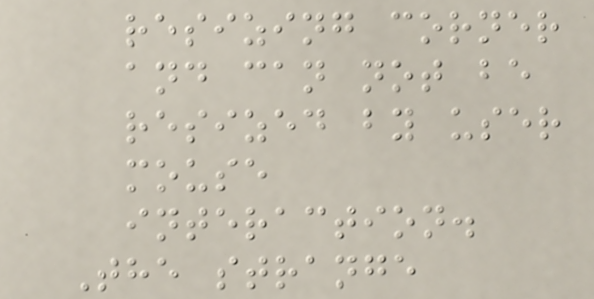resizing corner
and can not be
resized by user
mouse
interaction.
The strange
